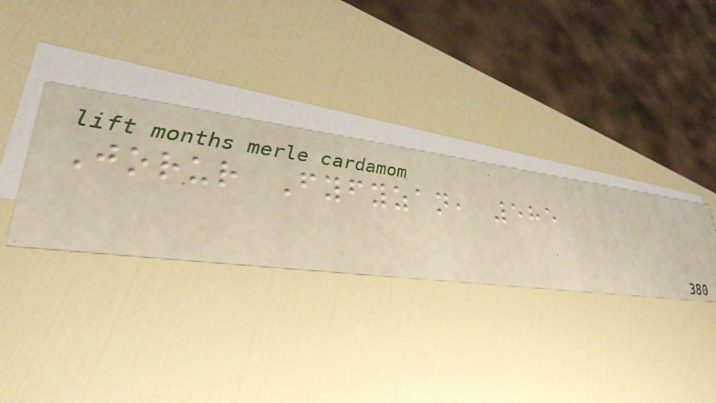Jorur Fyfyzan, 585
